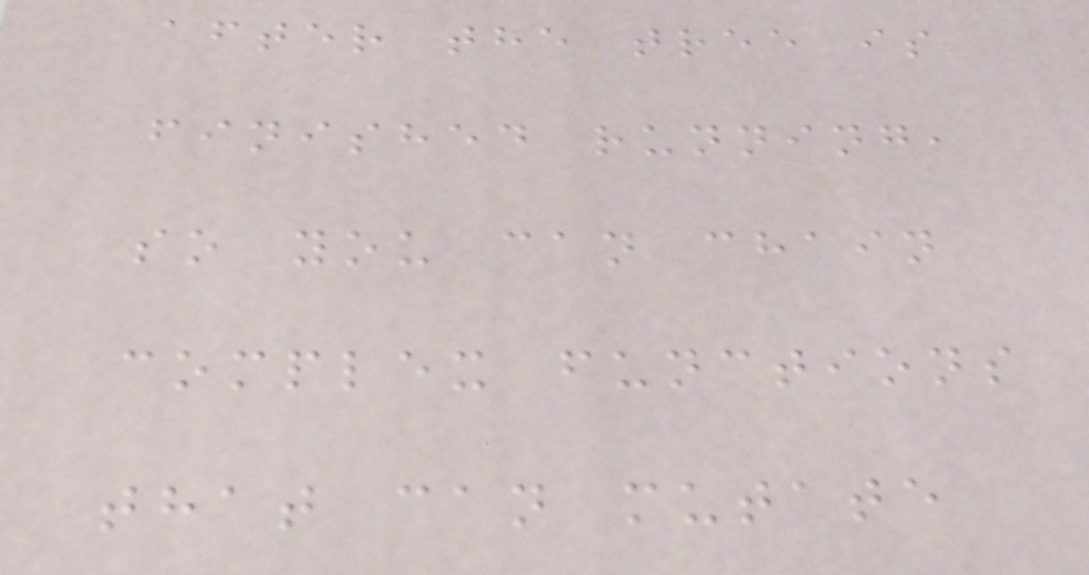after the tree is
finished running,
so you can chain
complex functions
that can mutate
